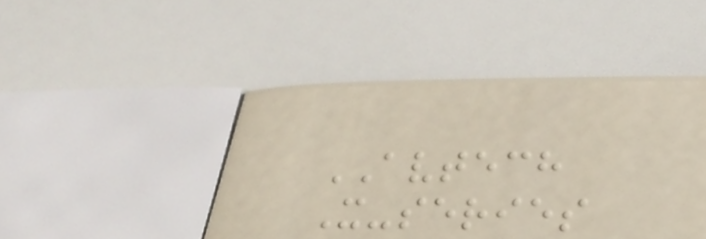AVTECH
X-series
